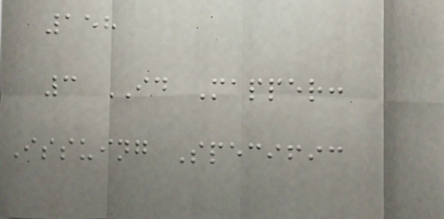158
3 ID Mapper:
Issuing Specific
